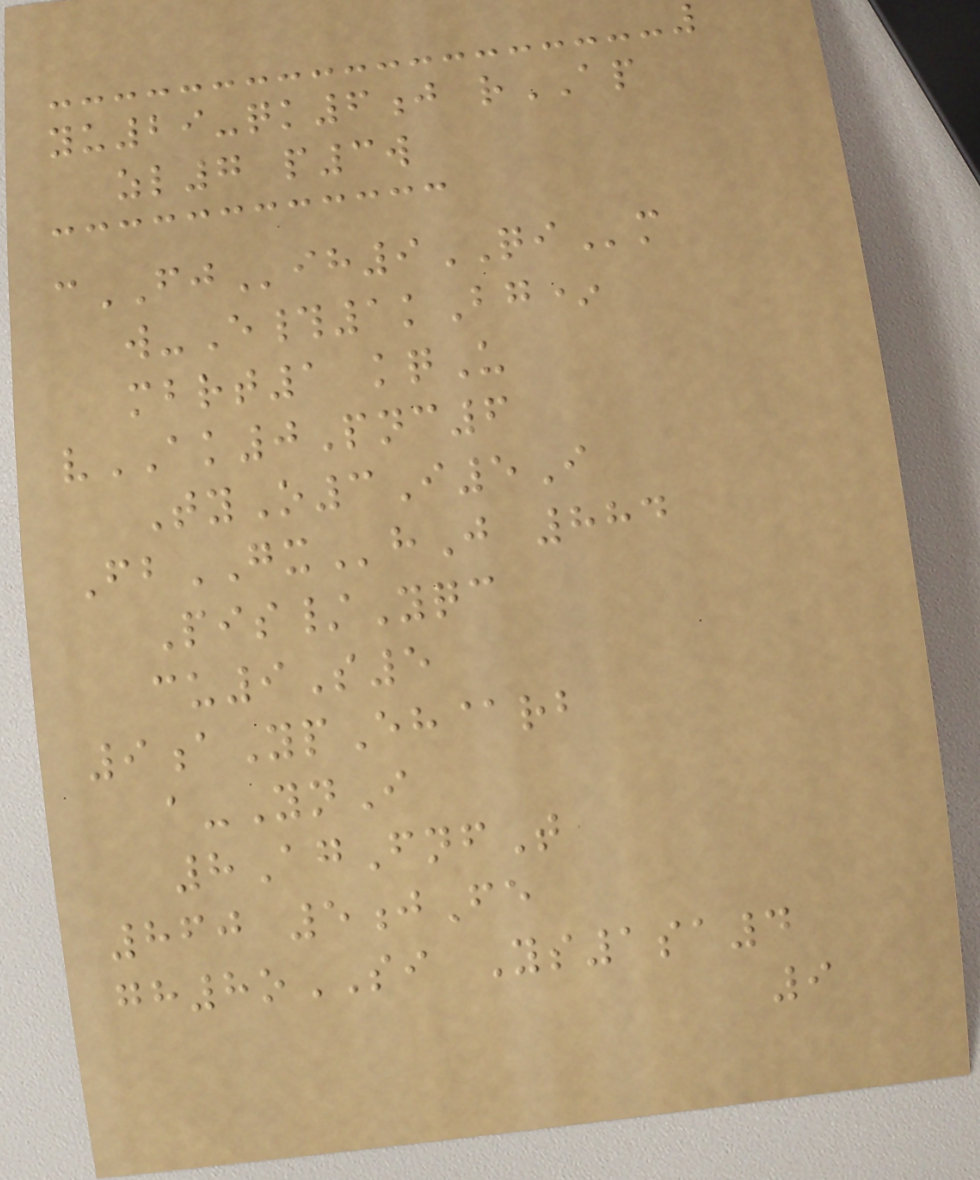yu29-qk6j rAP
zl7 p3w
cFJih9QIm
w-E#1kBg*
mbrt1 kqU
vAK0Pnc6
TyO3I5I
FbGXhJ 884
Pis/Yqc
cu9S5
9aYpEh@rb
a-YnI
8AgFnfT
860 5jFe
gh8oSI Ys1sa4
9
